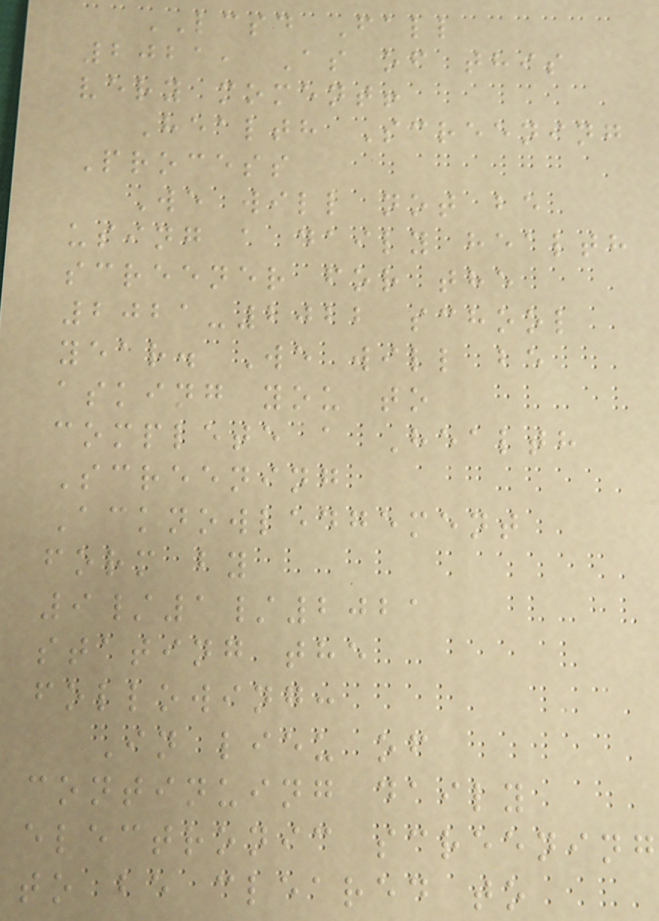LCSD Fall
2021, As of this
very moment!
Health Screening
Process
We will not be
using a daily health
screener for the
2021-2022 school
year. We will be
asking you to
complete a Health
Screening
Acknowledgement
form by
9/1/2021
stating the
following:
In lieu of
continuing daily
electronic screening
to be cleared to
